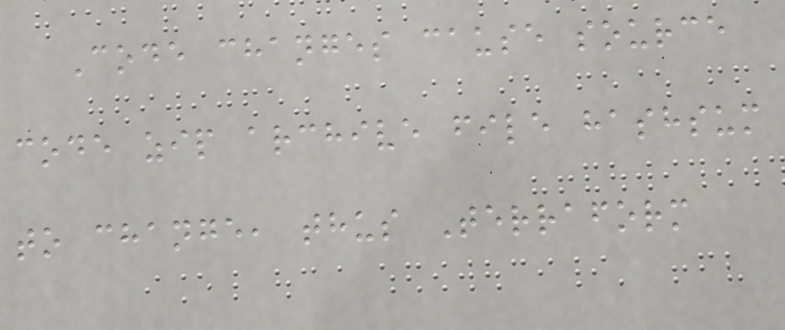Code changes cause source
code zip archive file hashsum
to change, thus Terraform
